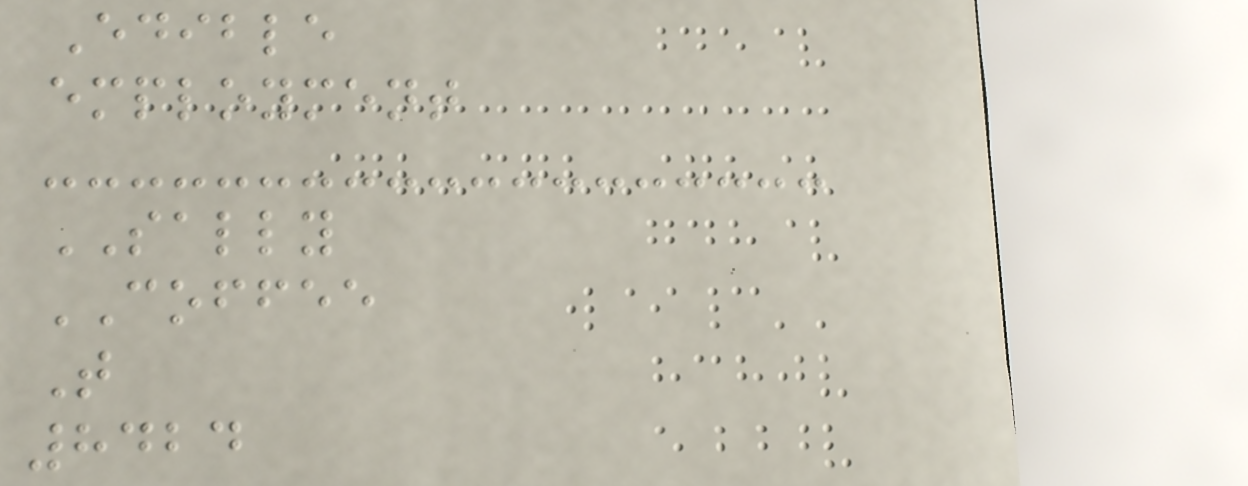Edible
employment
SALLY
COFFEE
T
8424
